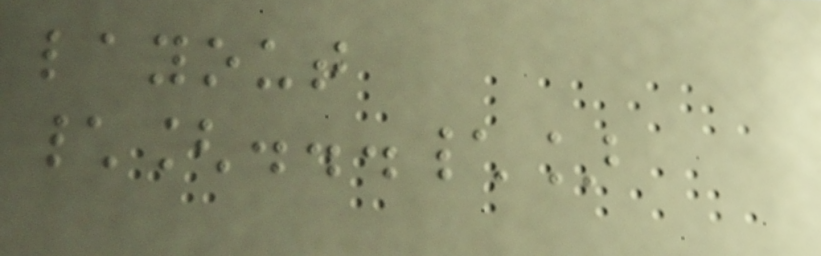layout
\[...\]
